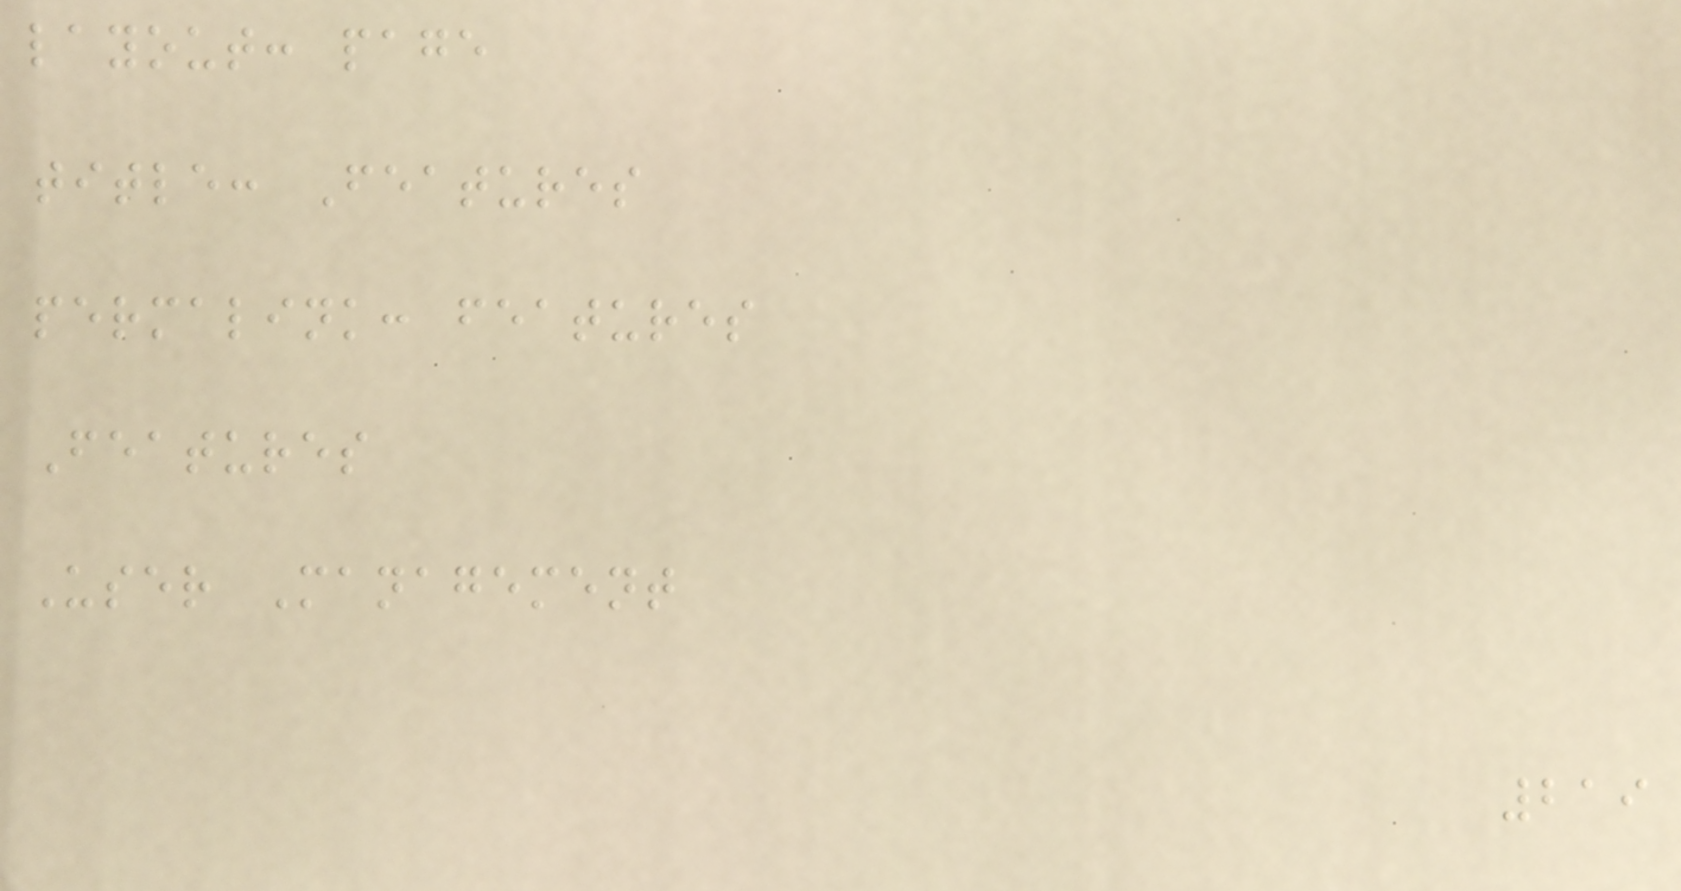layout: page
title: Features
permalink: features
Features
User Management
219
